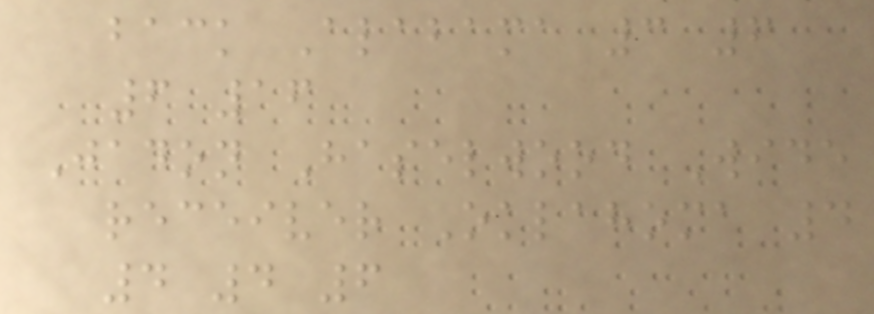back Alabama 3 6
6 16
Jadon Haselwood Wide
receiver Oklahoma 4
4 4 6
